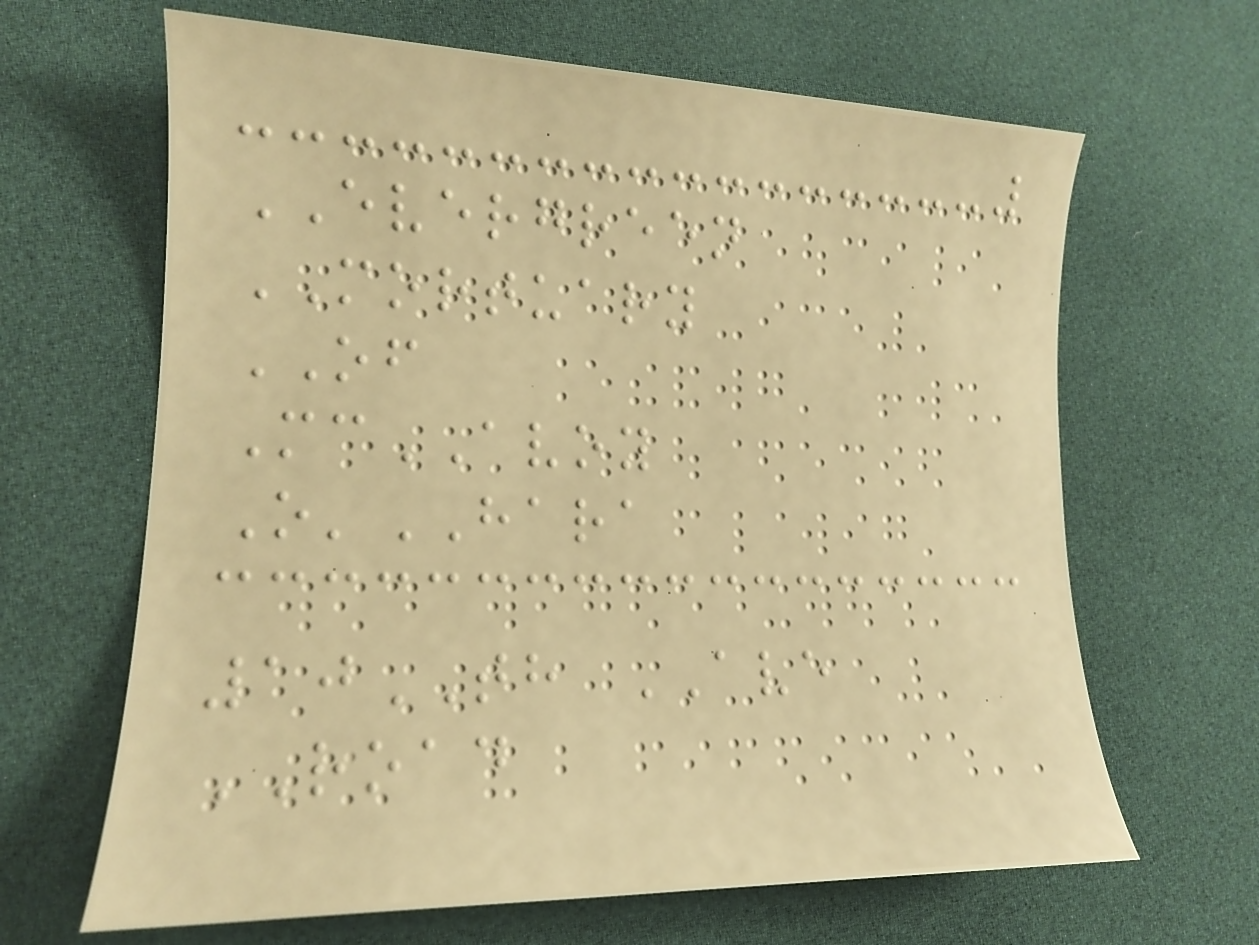EVERGREEN
MORTUARY
OF
McAVOY
O'HARA
10TH AVE
ROAD
